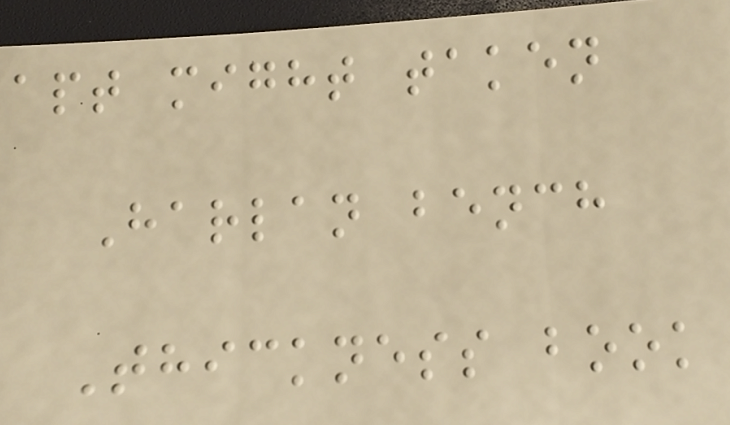apt might taken
Harlan bench
Thickness book
